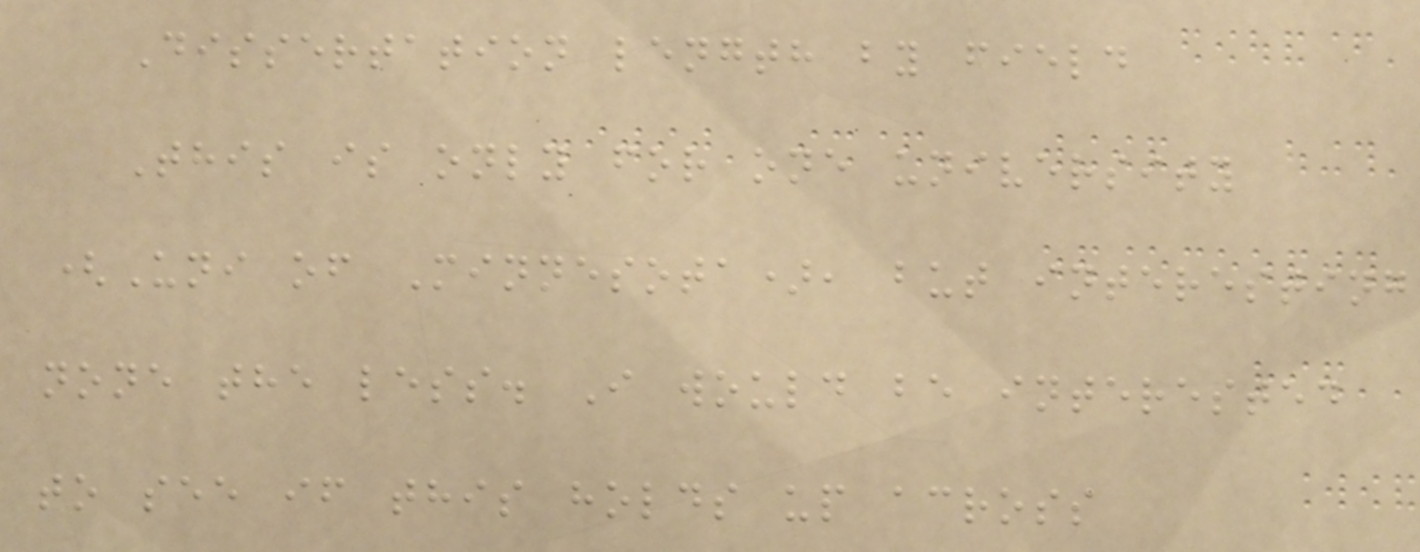Dissertation length by field
This is only for one university
(Uni of Minnesota), but interesting
none the less. I would be interested
to see if this holds up across
